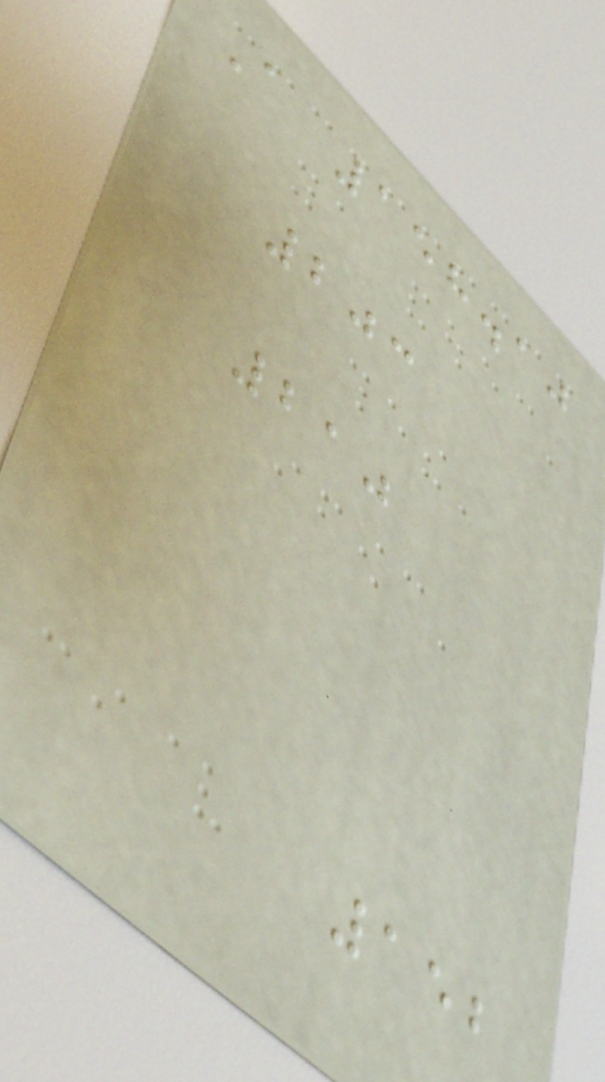A 158.10
203
210
152
